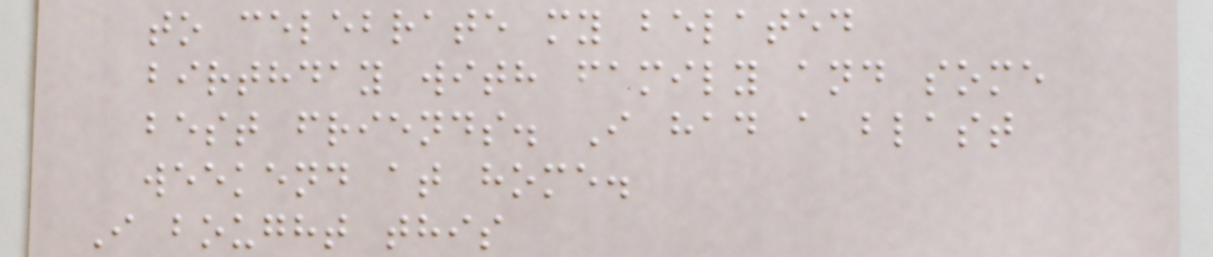to celebrate my belated
birthday with family and some
best friends. I had a blast
weekend at home.
I bought this
